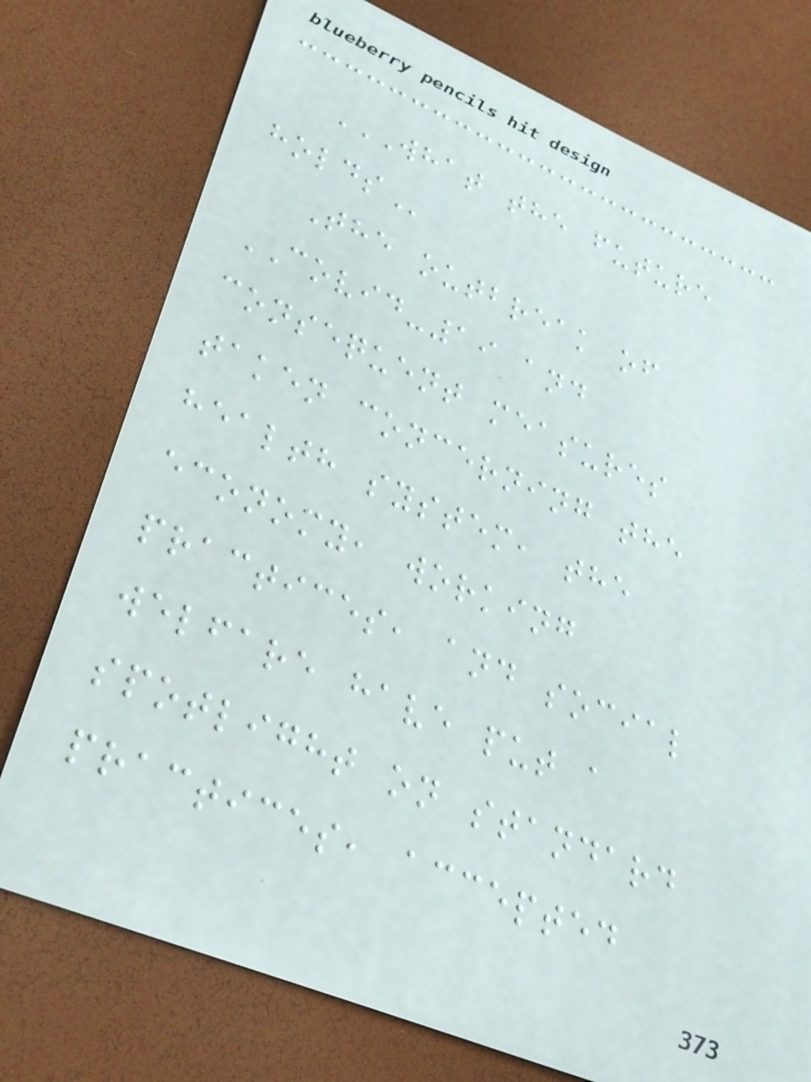WHAT THE FUTURE
HOLDS
The outbreak of
COVID-19 and
consequent measures
taken concerning the
health system, the
economy, working
practices, and social
welfare have put a
spotlight on standard
practices, accepted
